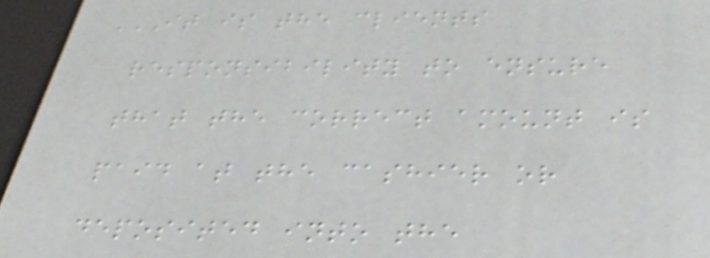IT IS THE CLIENTS
RESPONSIBILITY TO ENSURE
THAT THE CORRECT AMOUNT IS
PAID AT THE CASHIER OR
DEPOSITED INTO THE
